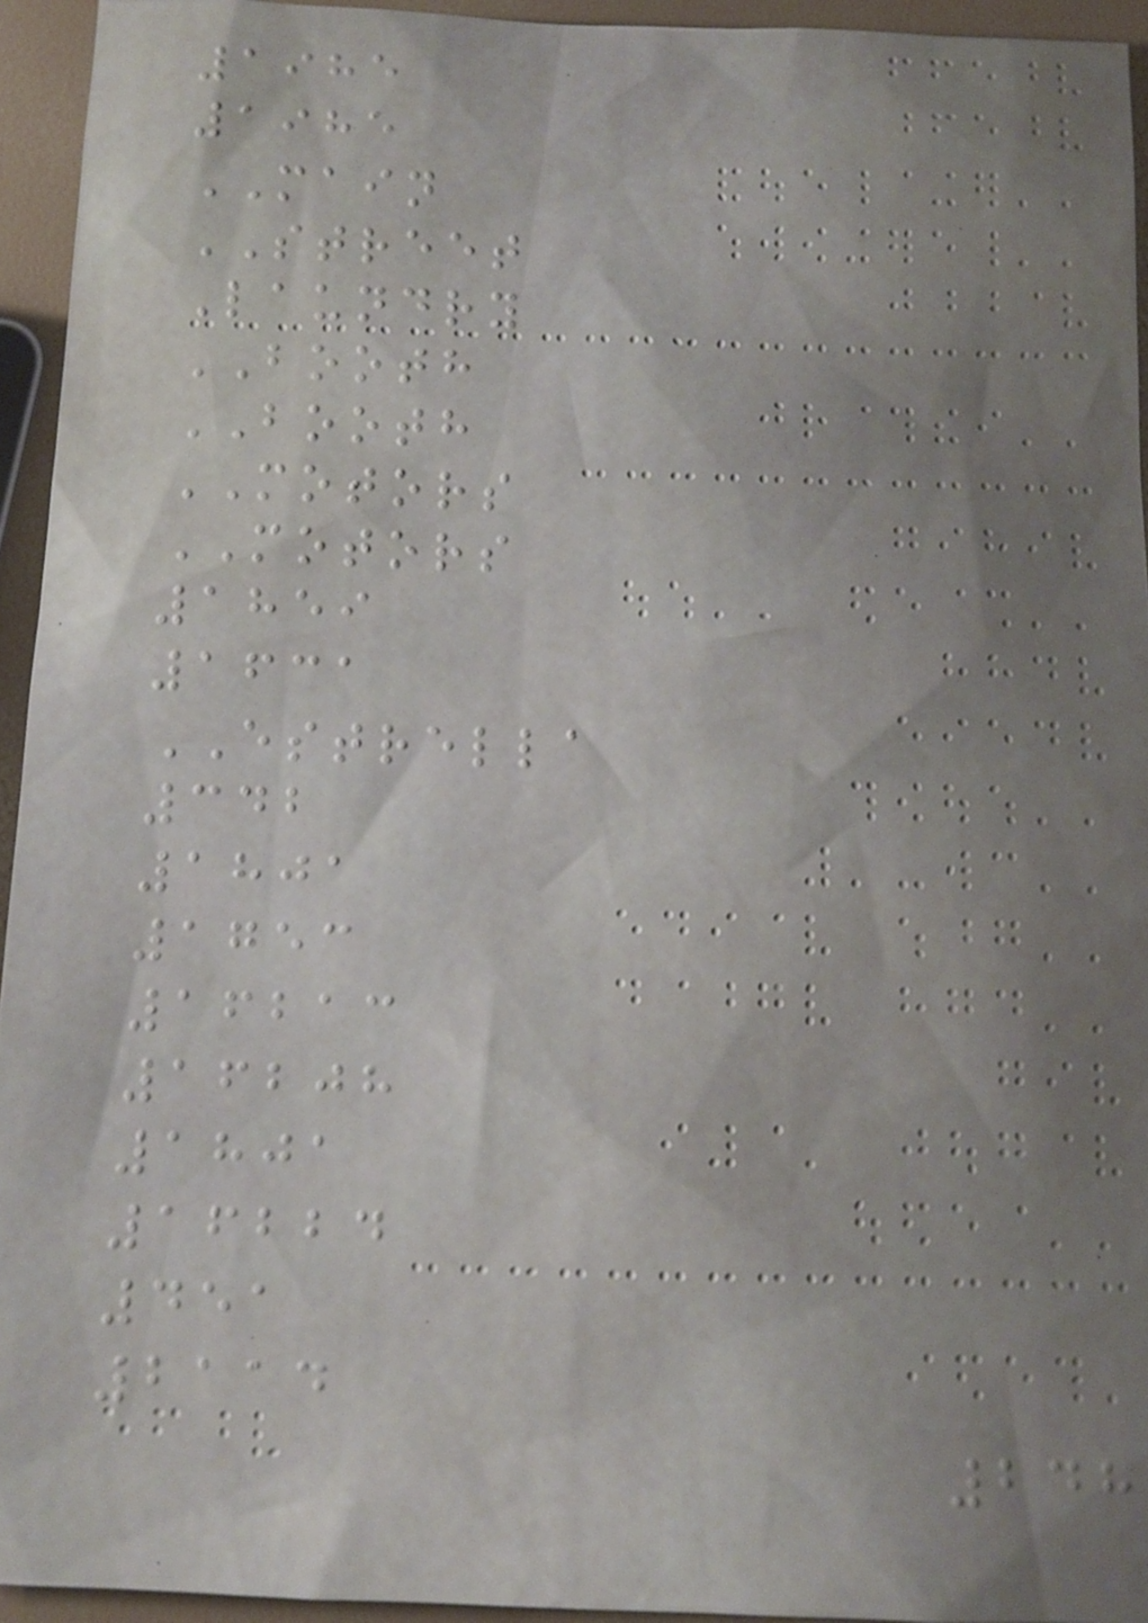1985
1985
MAIN
STREET
Laundry
BOOTH
BOOTH
MOTORS
MOTORS
1859
1631
ESTRELLA
342
1801
1753
16213
16208
1801
16224
451
2114
248
